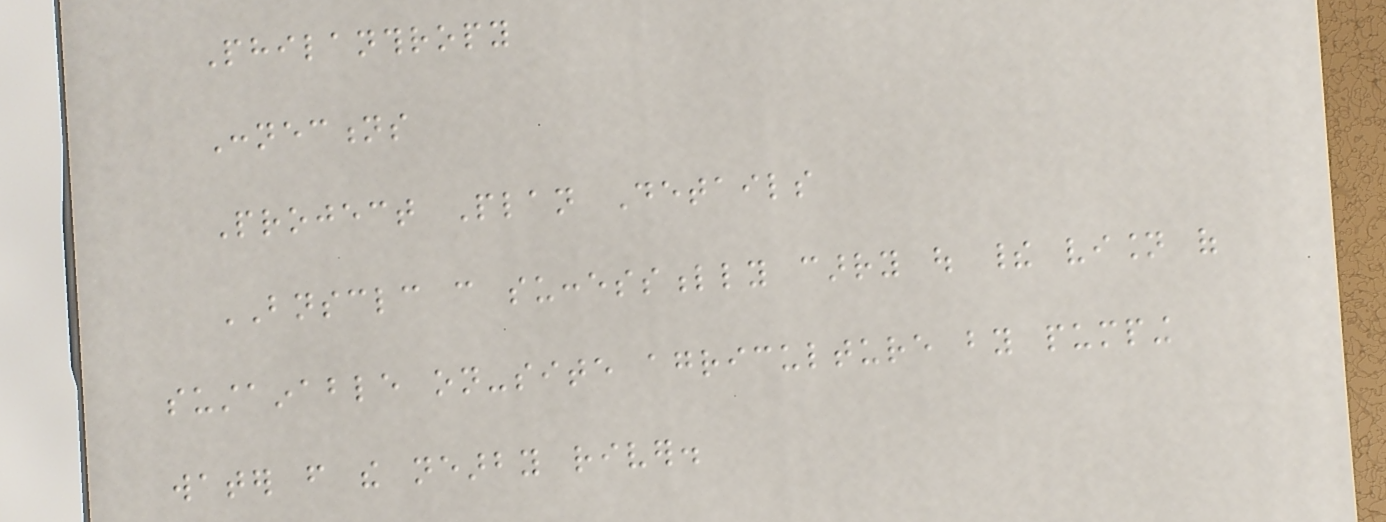Philanthropy
Connections
Project Plan Details
BNSCLC can successfully carry out their vision of
sustainable on-site agriculture by pumping
water from the nearby river.
